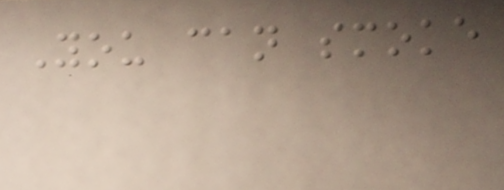You can smoke
